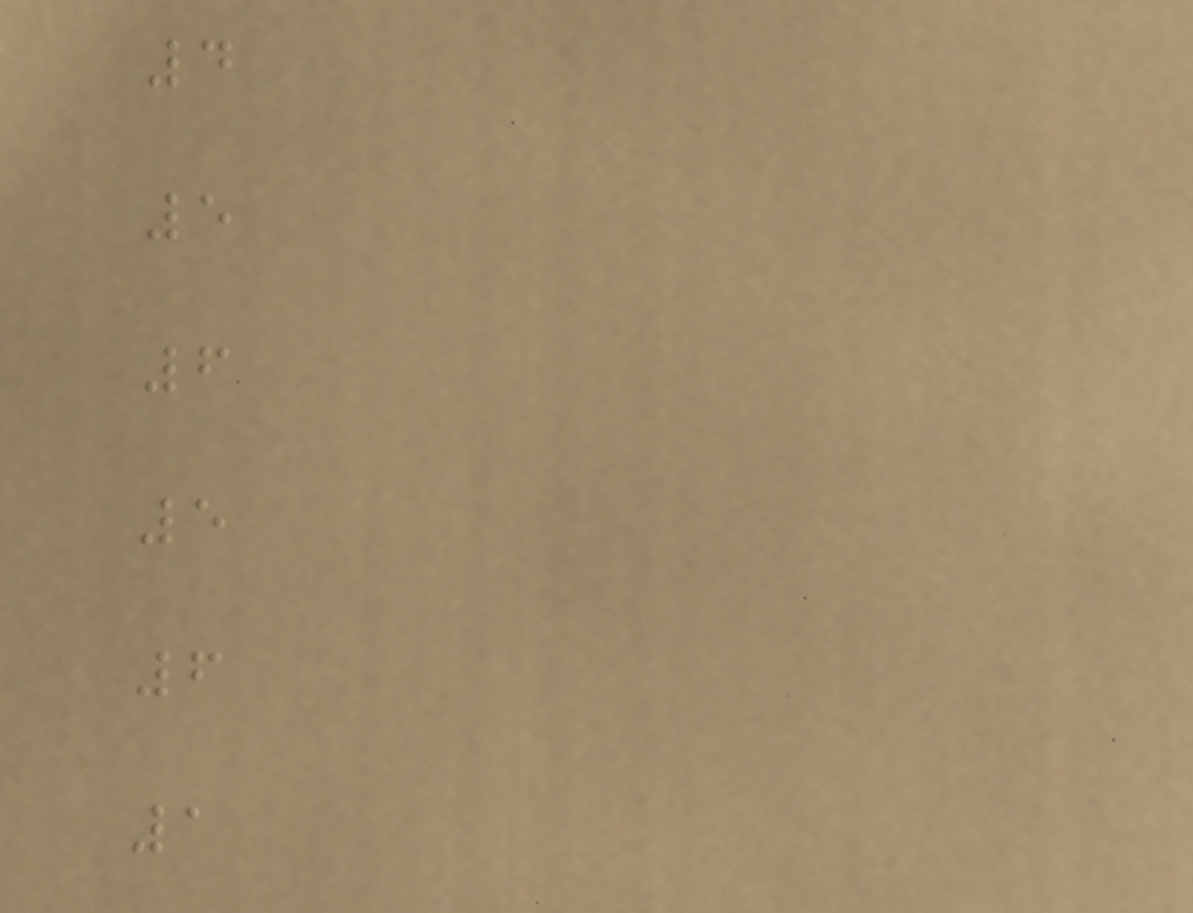4
5
6
5
6
1
